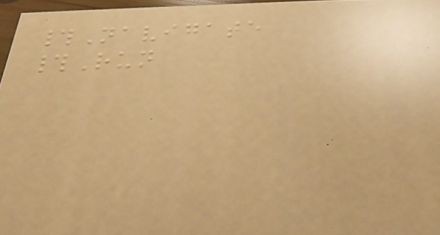#Navigate
#Run
